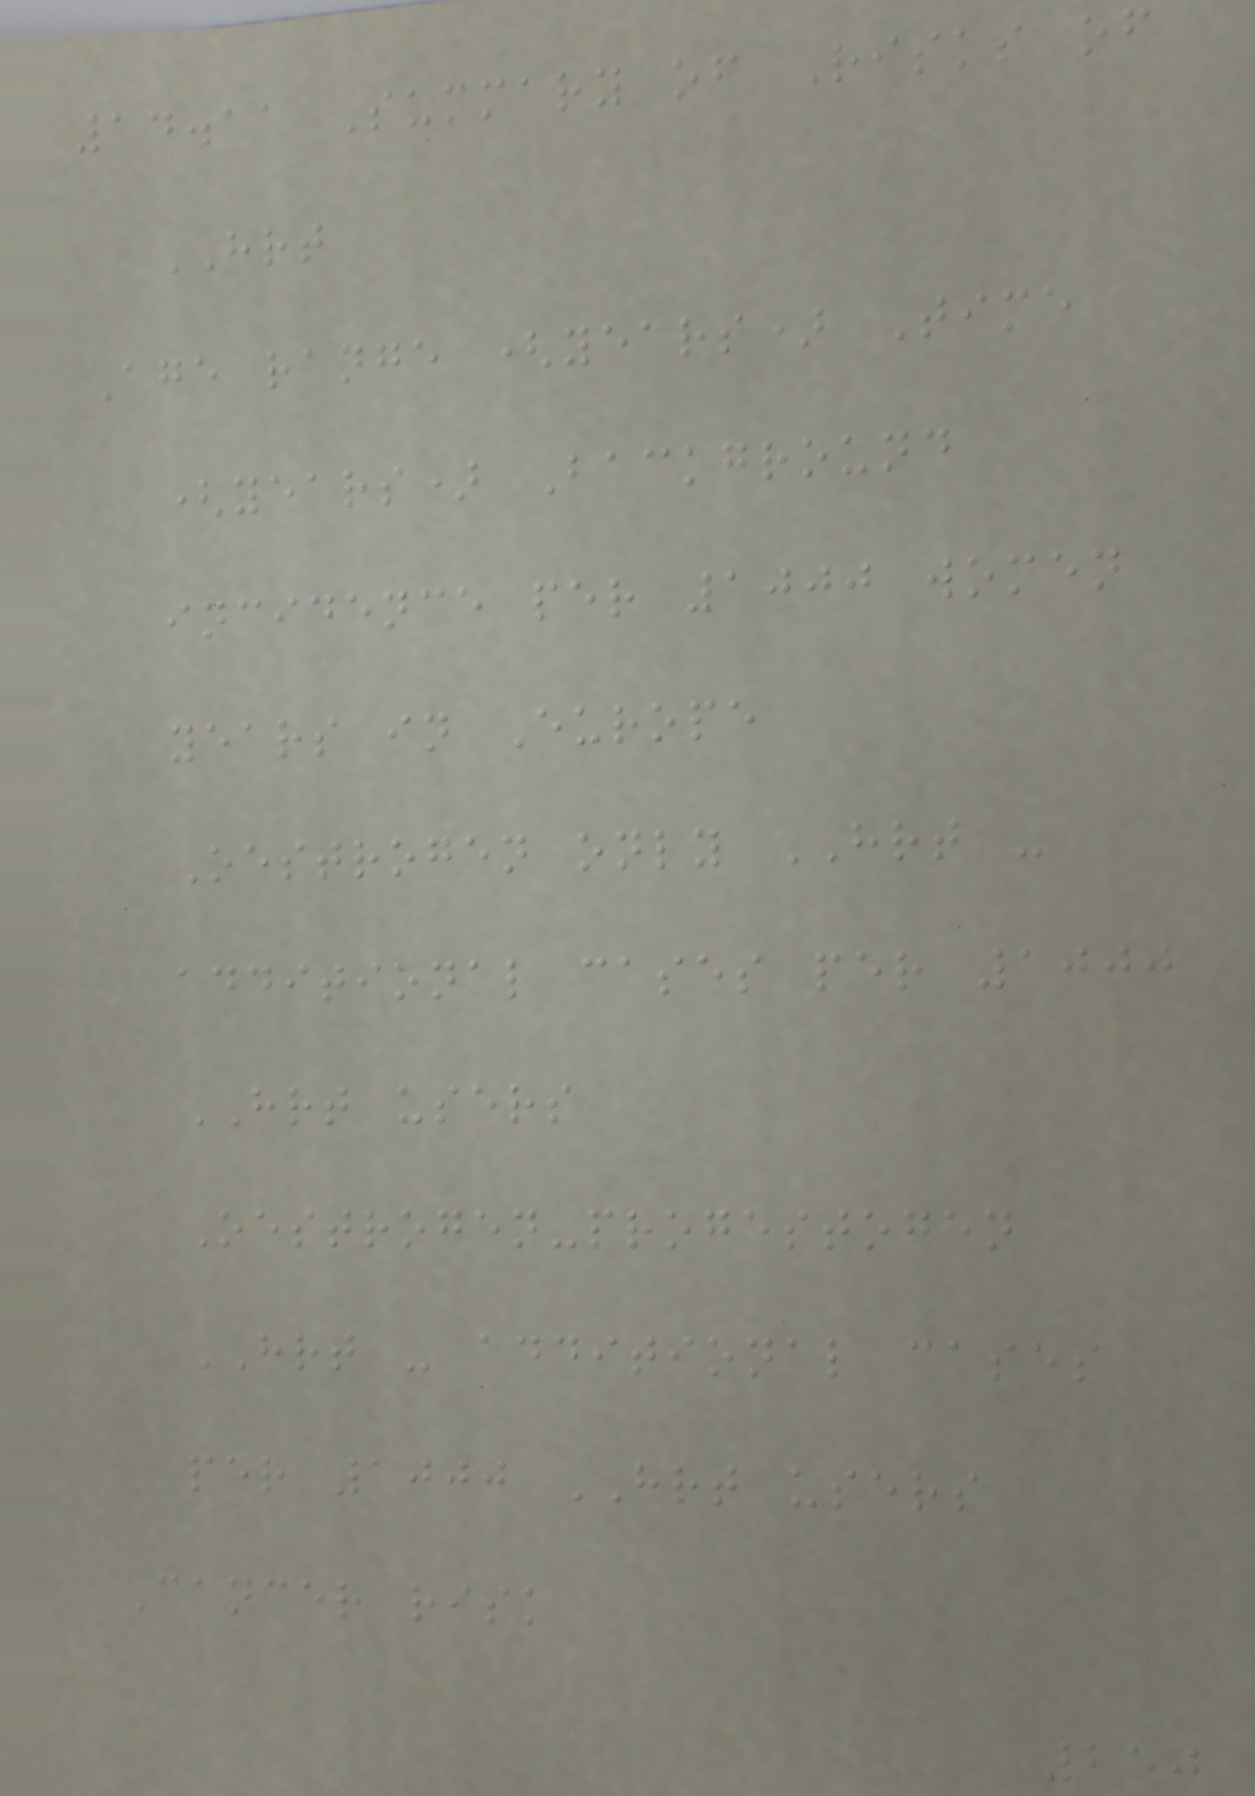14.11 Summary of Risks of
HRT
Age range (years) Time
(years) Background
incidence per 1000 women
years in Europe
Oestrogen only HRT -
additional cases per 1000
HRT users
Oestrogen-progestogen
HRT - additional cases
per 1000 HRT users
Cancer risk
250
